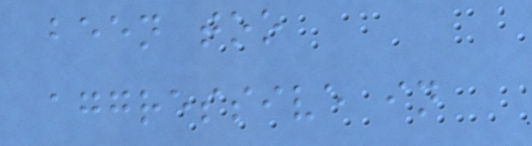been too
aggressive in
